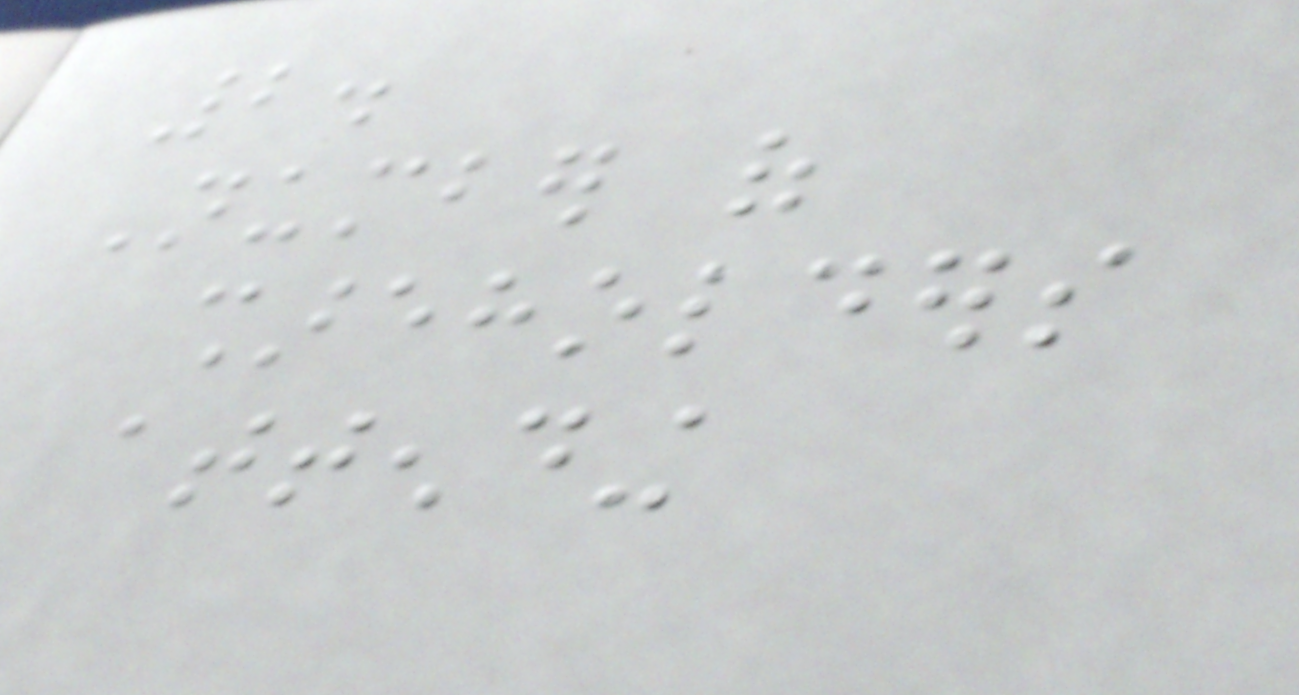2.
Number of
shareholders
attending
